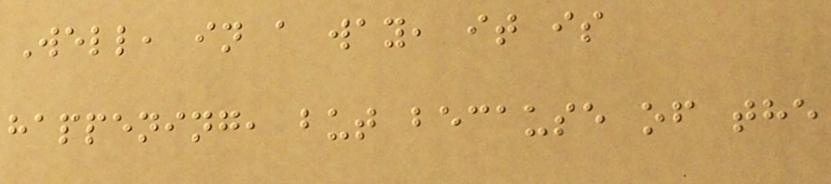Well, in a way, it is
happening, but because of the
